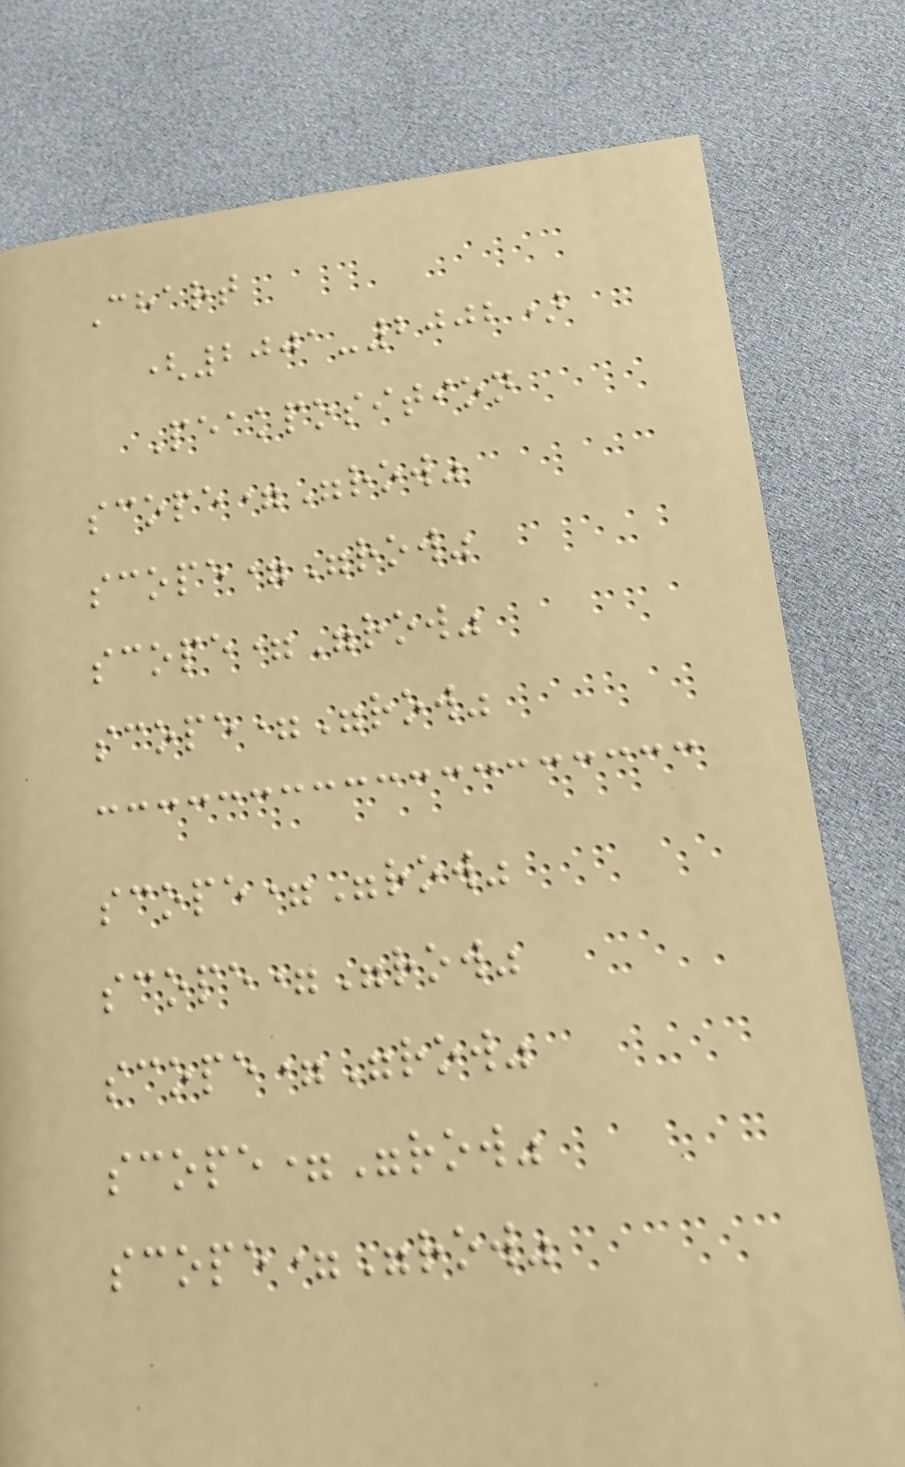Chart
(2001-2002)
Peakposition
scope="row"
scope="row"
scope="row"
scope="row"
scope="row"
scope="row"
scope="row"
scope="row"
scope="row"
